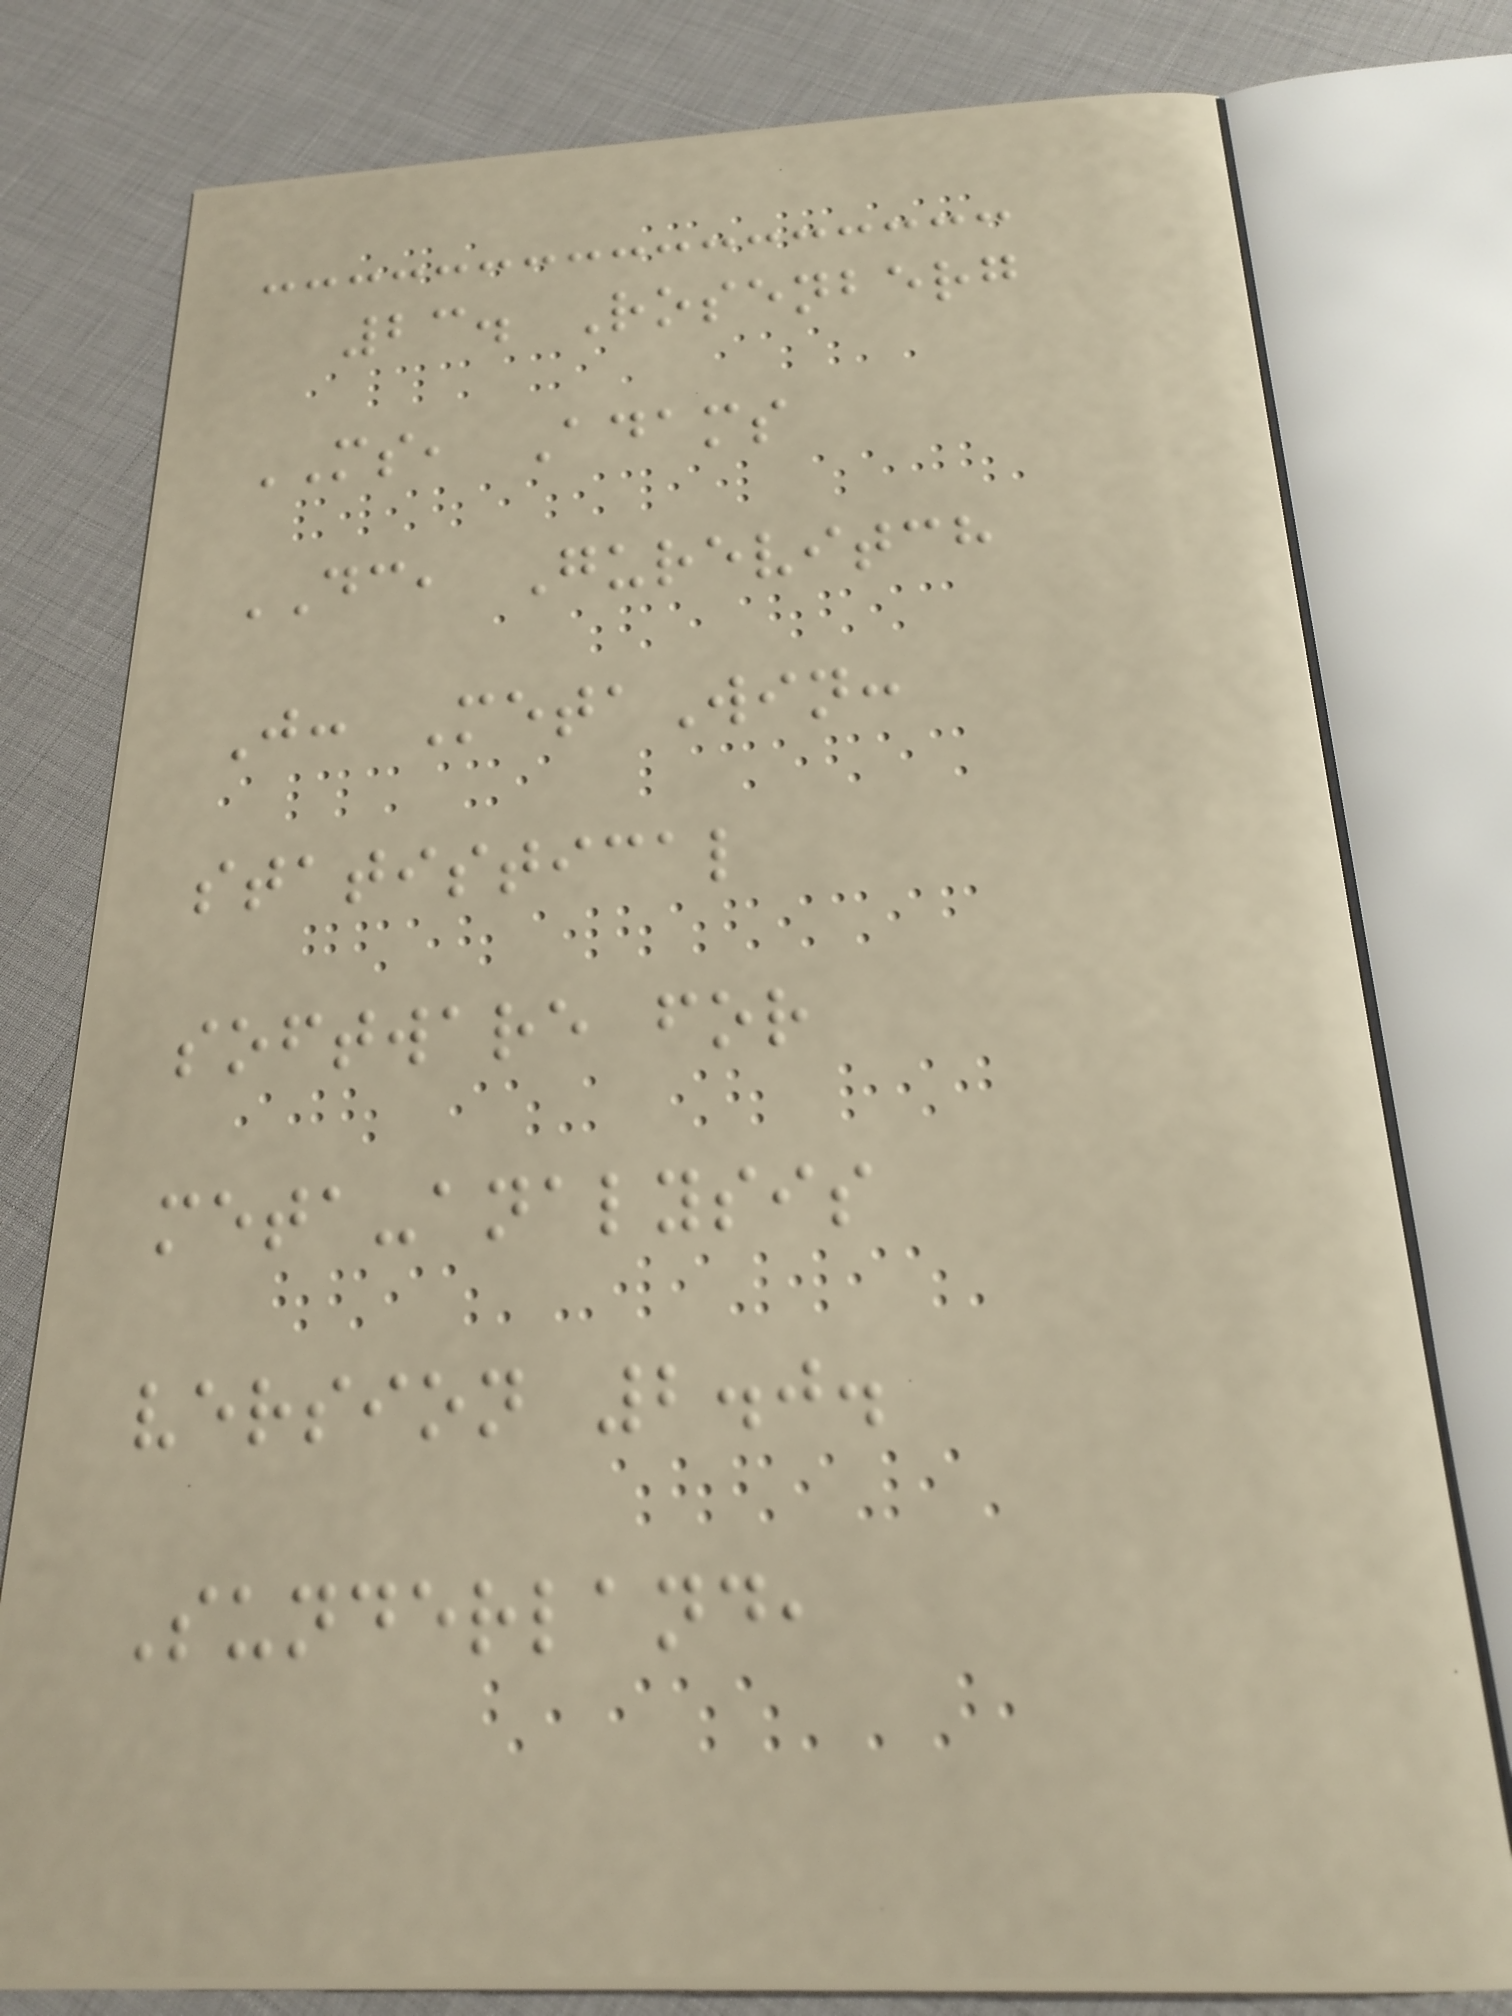23. Rosenberg
MS, Adams
DC, Gurevitch
J: MetaWin:
statistical
software for
meta-analysis
version 2.0.
Sunderland,
